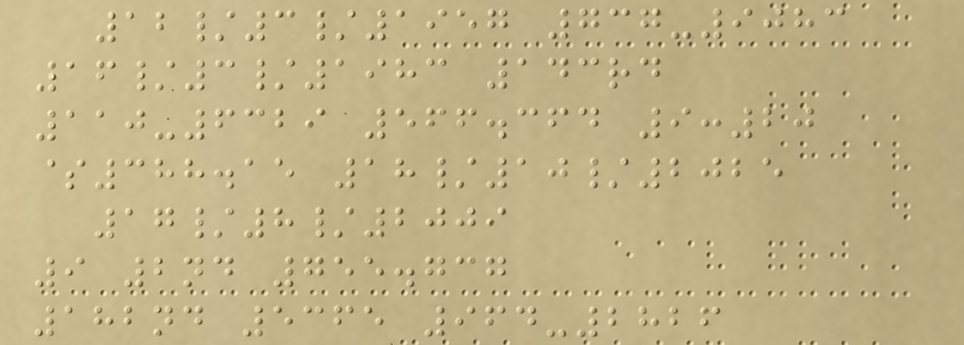12/3/1957 737-9083
16/3/1983 143rd
110-6329 566.364 9:20
$388.15 18/10/2025
17/8/2009
9 2nd 755.737
182nd 5365 964-2826
